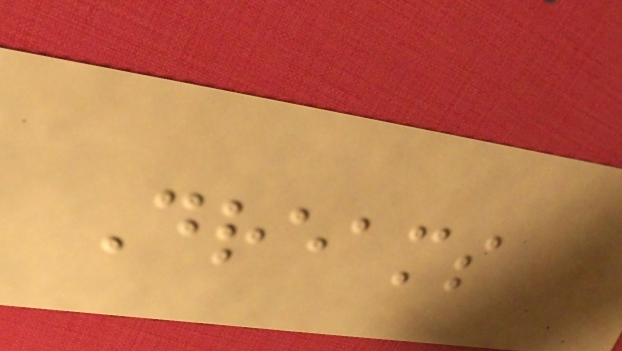Dreams
